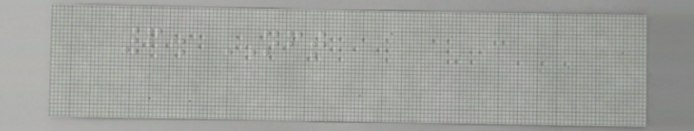6. NFT
